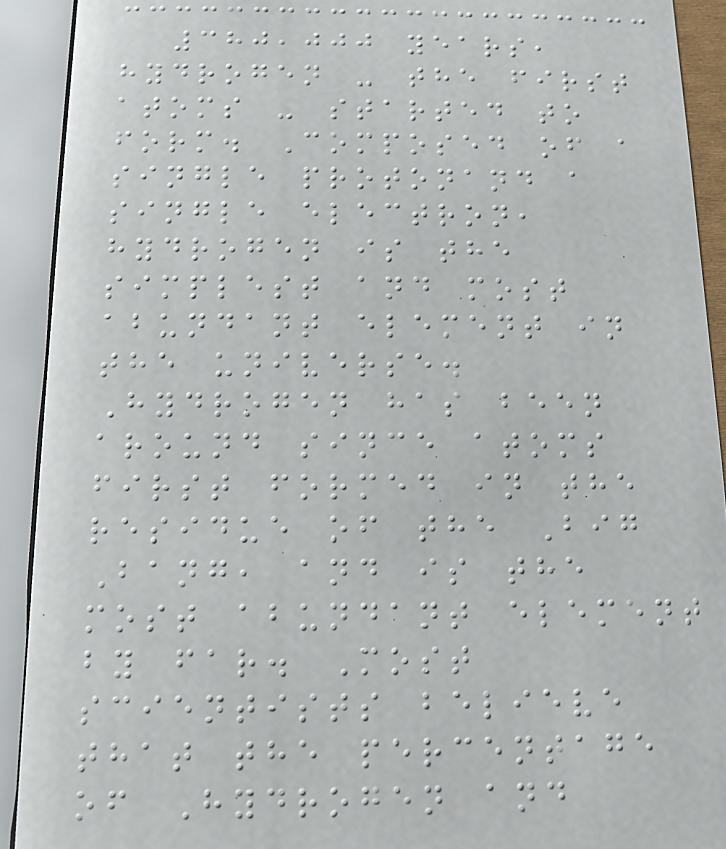380,000 years,
hydrogen - the first
atoms - started to
form. Composed of a
single protonand a
single electron,
hydrogen is the
simplest and most
abundant element in
the universe.
Hydrogen has been
around since atoms
first formed in the
residue of the Big
Bang, and is the
most abundant element
by far. Most
scientists believe
that the percentage
of Hydrogen and
